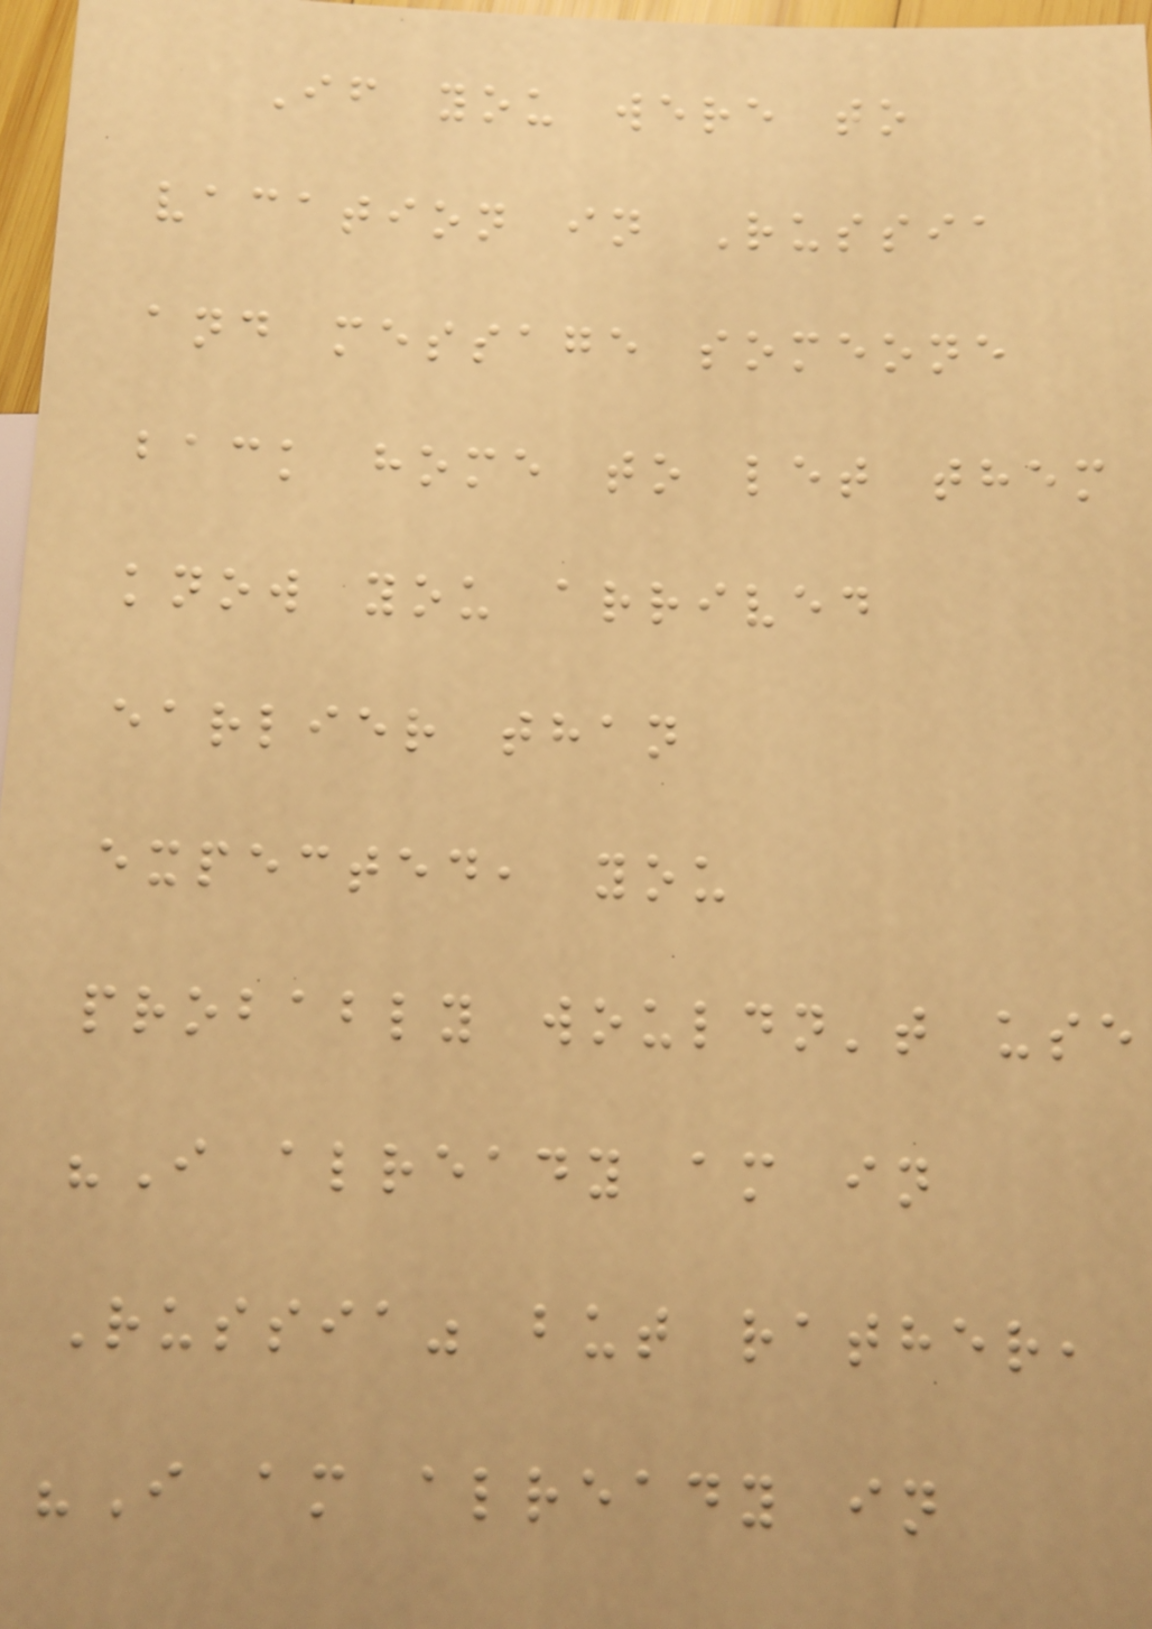If you were to
vacation in Russia
and message someone
back home to let them
know you arrived
earlier than
expected, you
probably wouldn't use
"I already am in
Russia" but rather,
"I am already in
